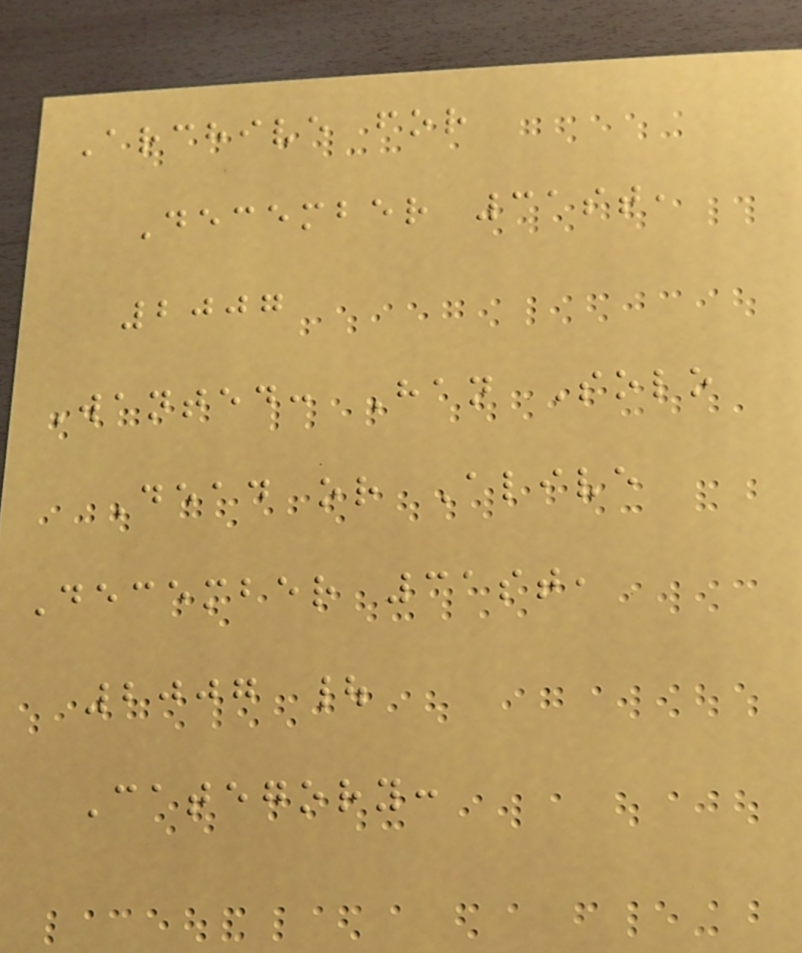Archive for
December 31st,
2007
Wanted: Han Solo
Dead or Alive
December 31st,
2007 |
Category:
